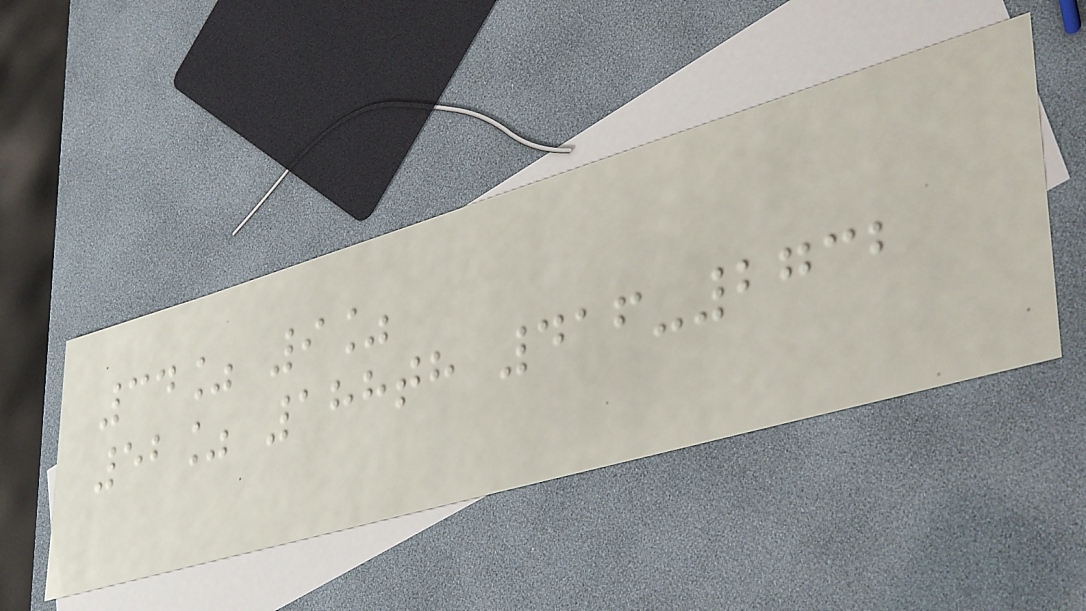34% 9%
52% 188th 416-2732
